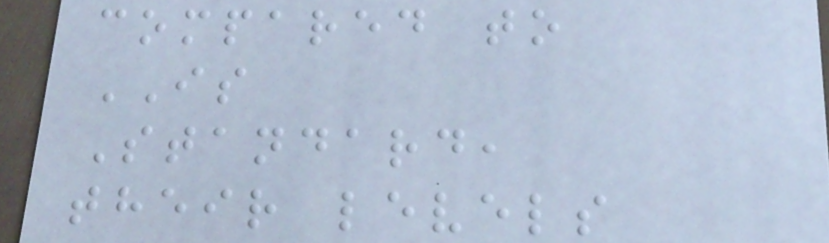compared to
IS
Standard,
their levels
